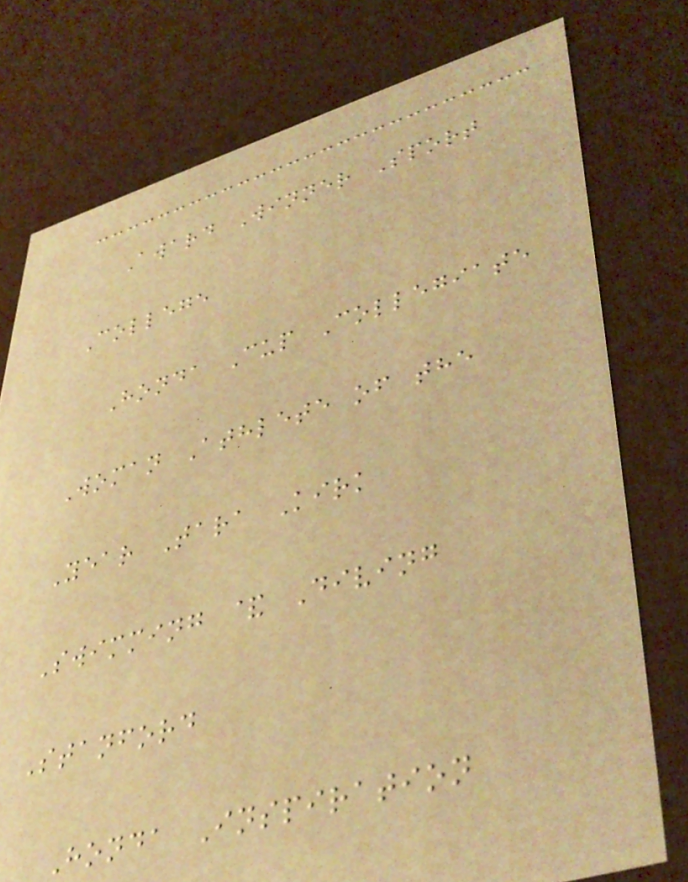Award Winner Sport
College
Honda Cup Collegiate
Woman Athlete of the
Year Tara Kirk
Swimming & Diving
Stanford
Honda Inspiration
